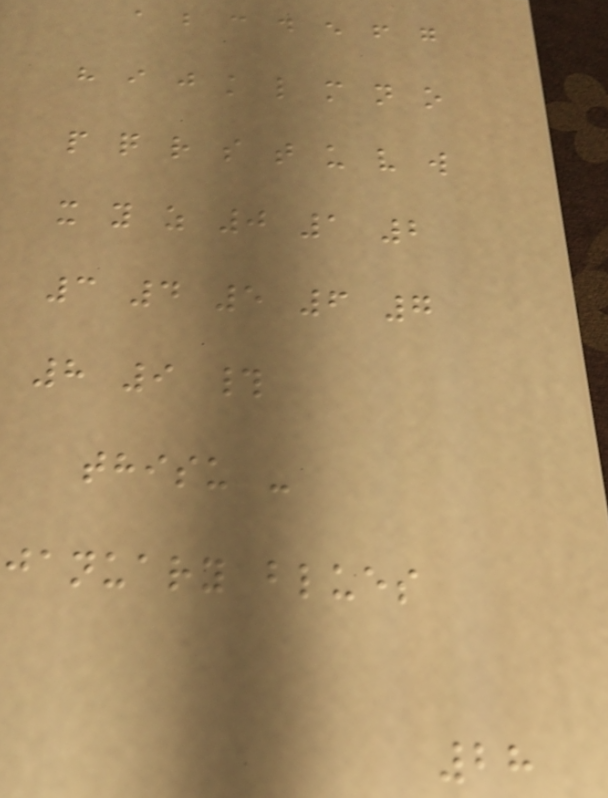a b c d e f g
h i j k l m n o
p q r s t u v w
x y z 0 1 2
3 4 5 6 7
8 9 #
thisu -
january blues
28
